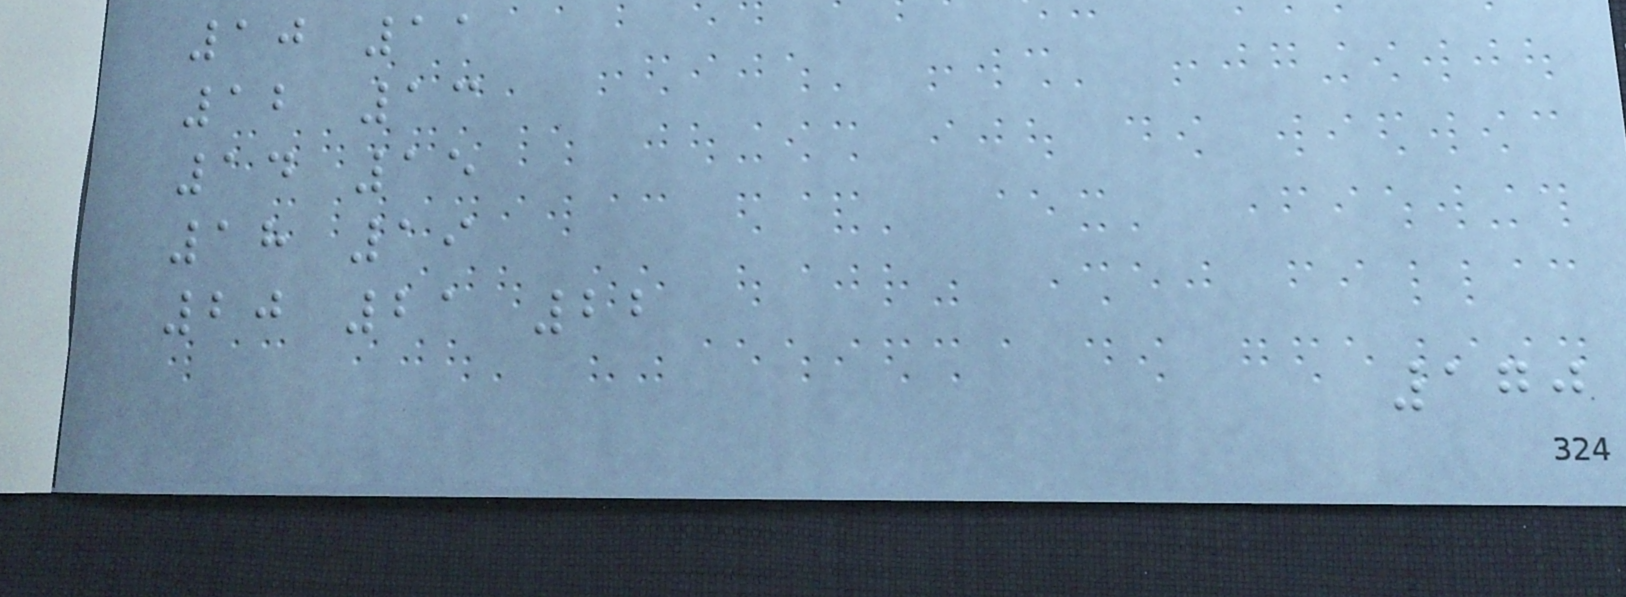10 11
12 13
14 15
18 19
20 21 22
170
